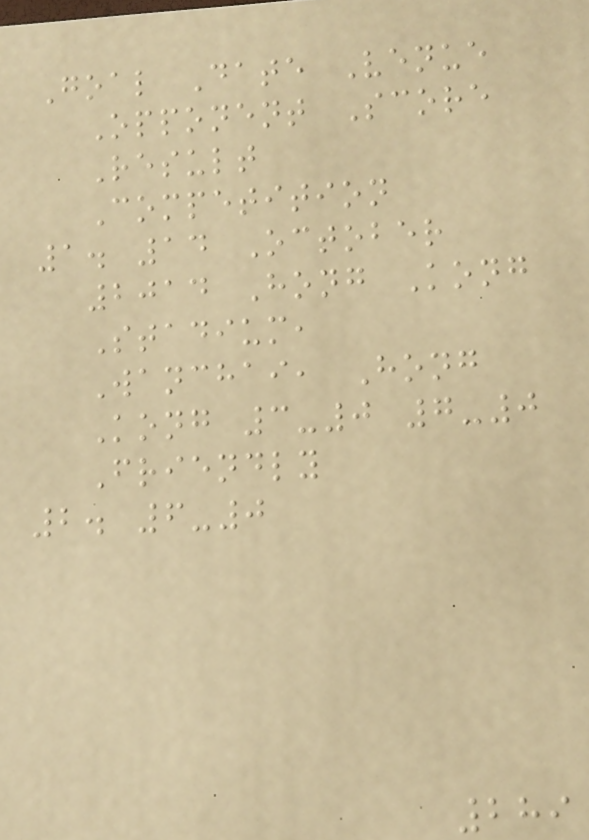Goal Date Venue
Opponent Score
Result
Competition
1. 14 October
2014 Hong Kong
Stadium,
Wanchai, Hong
Kong 3-0 7-0
Friendly
2. 6-0
289
